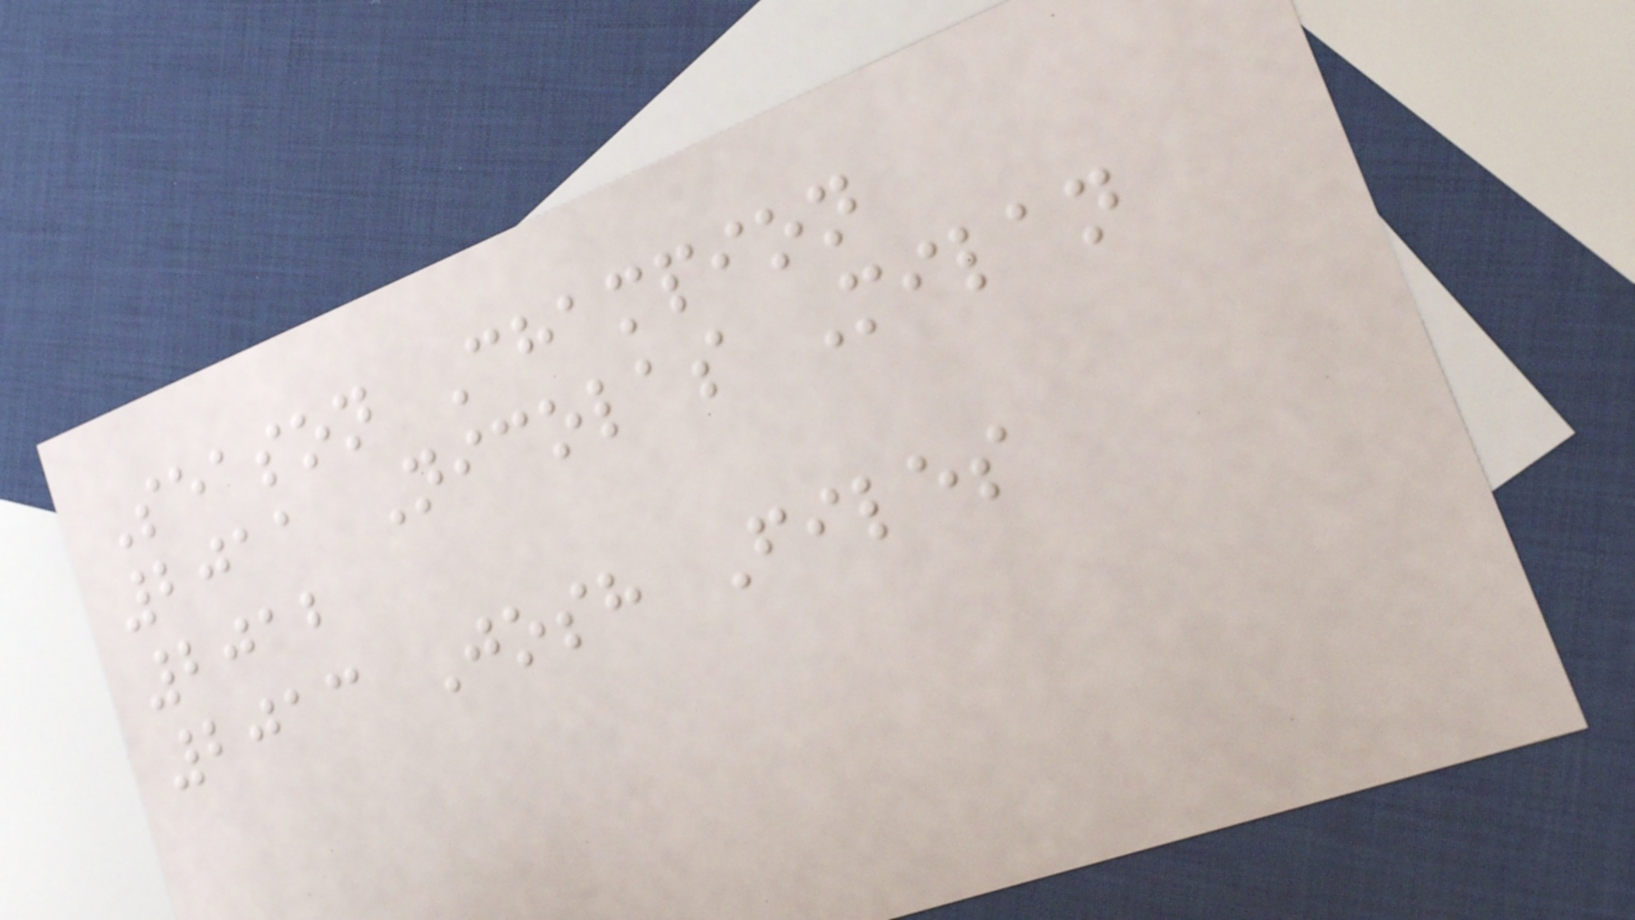Season Champion
2011 Nicolas Milan
2012
2013 Josh Files
